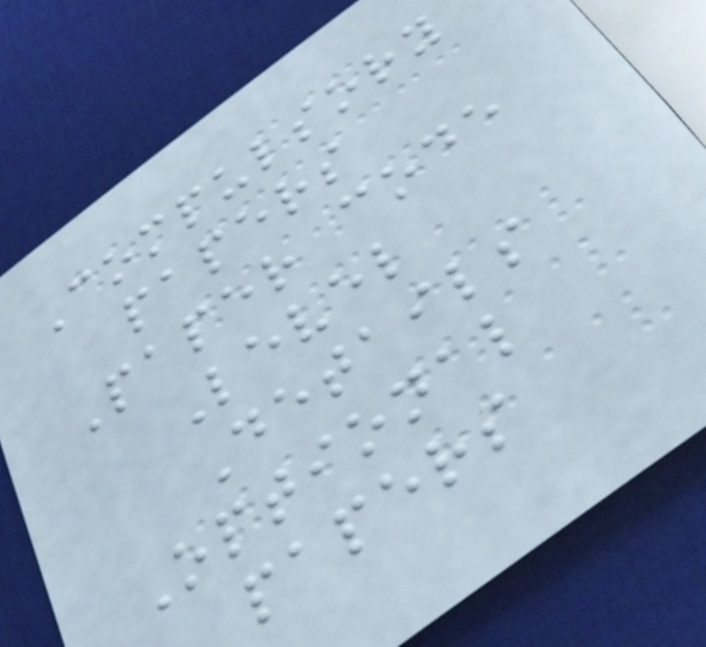Compulsory
papers
Paper code
Level
Details
Optional
papers
